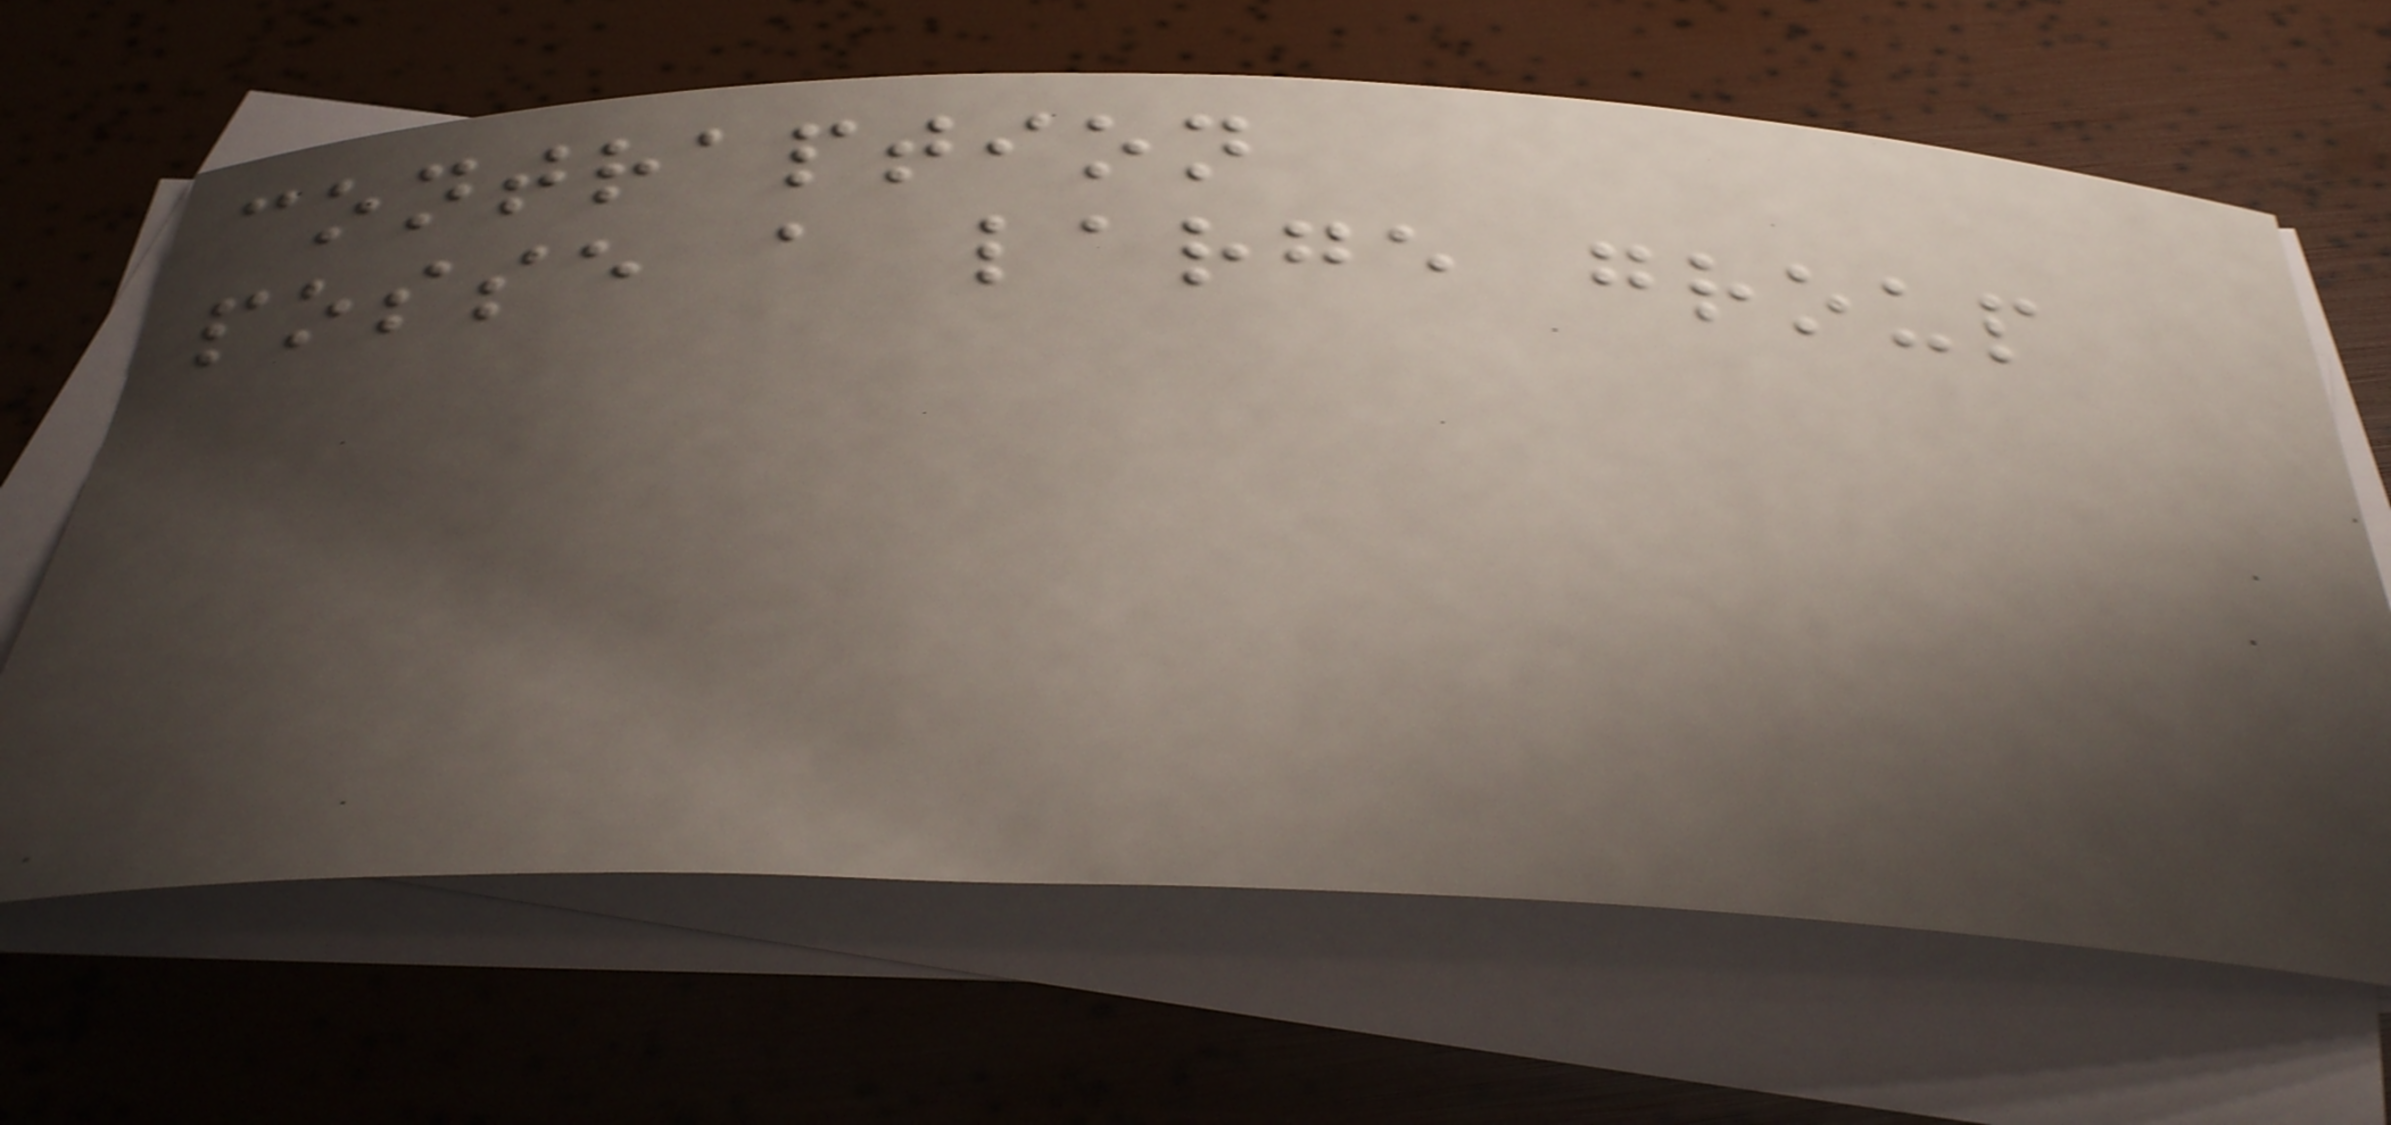contraption
posse a large group
